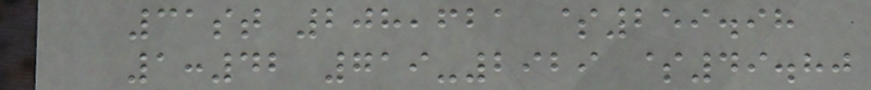31st 208,621 $259.98
1:42 719-2929 $49.80
